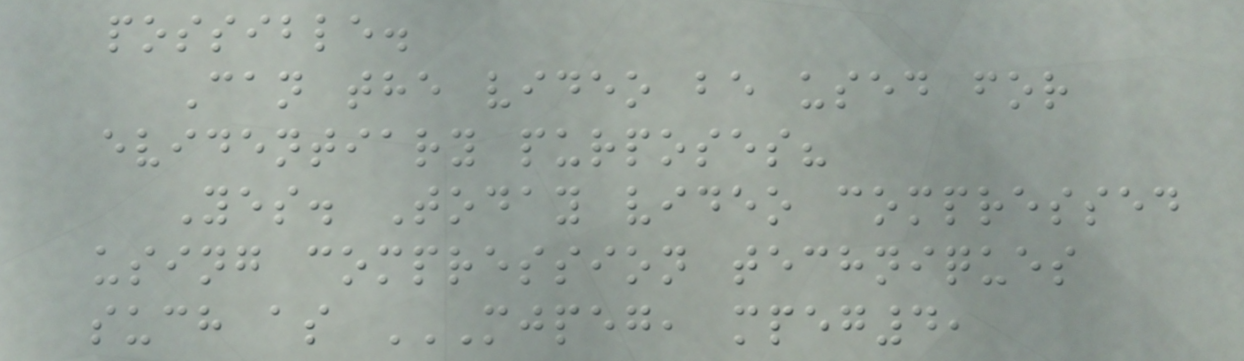possible.
Can the video be used for
evidentiary purposes?
Yes. Today video compressed
using compression techniques
such as MJPEG, MPEG4,
